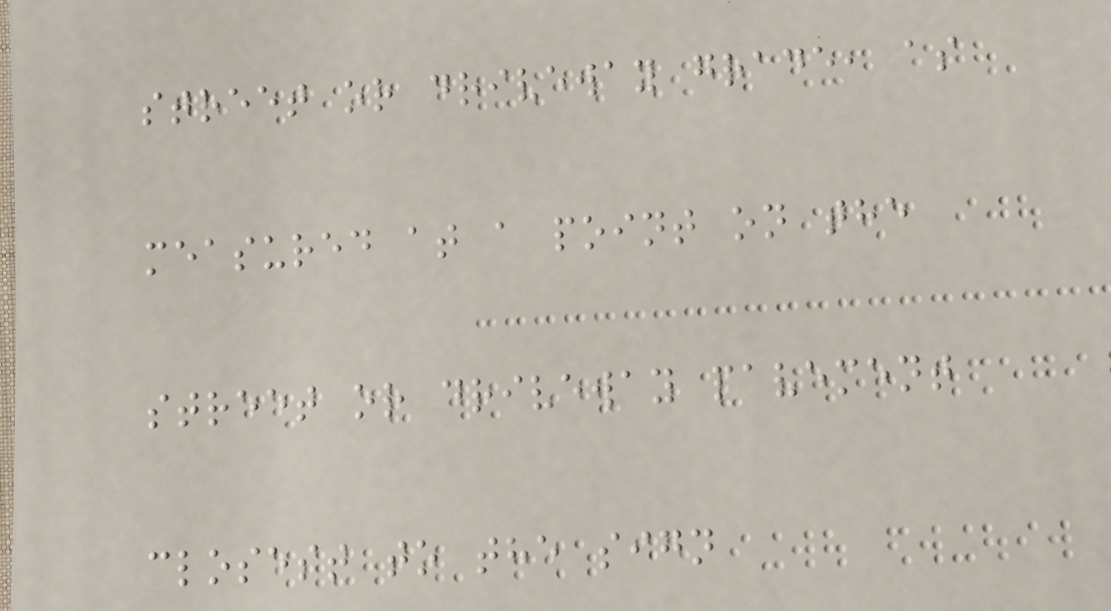street or driveway grade, as
measured at a point on the
street or driveway pavement
closest to the sign
